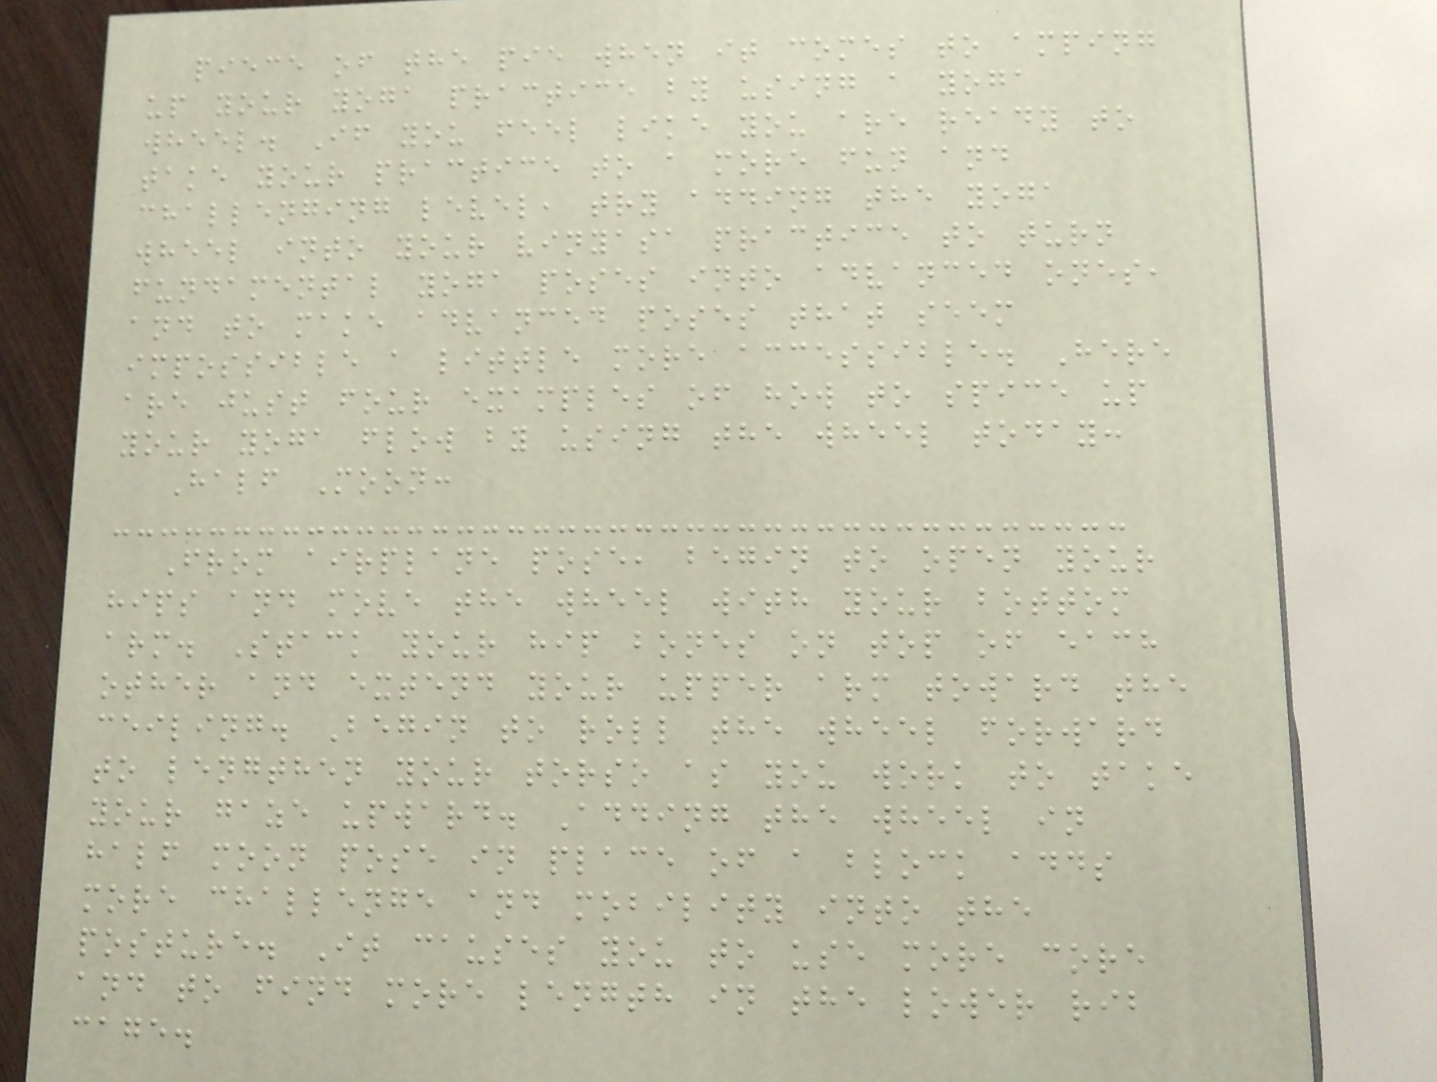piece of the pie when it comes to amping
up your yoga practice by using a yoga
wheel. If you feel like you are ready to
take your practice to a more fun and
challenging level, try adding the yoga
wheel into your vinyasa practice to turn
fundamental yoga poses into advanced ones,
and to make advanced poses that seem
impossible a little more accessible. Here
are just four examples of how to spice up
your yoga flow by using the wheel today:
Half Moon:
From airplane pose, begin to open your
hips and move the wheel with your bottom
arm. Stack your hip bones on top of each
other and extend your upper arm toward the
ceiling. Begin to roll the wheel forward
to lengthen your torso as you work to take
your gaze upward. Adding the wheel in
half moon pose in place of a block adds
more challenge and mobility into the
posture. It causes you to use more core
and to find more length in the lower rib
cage.
